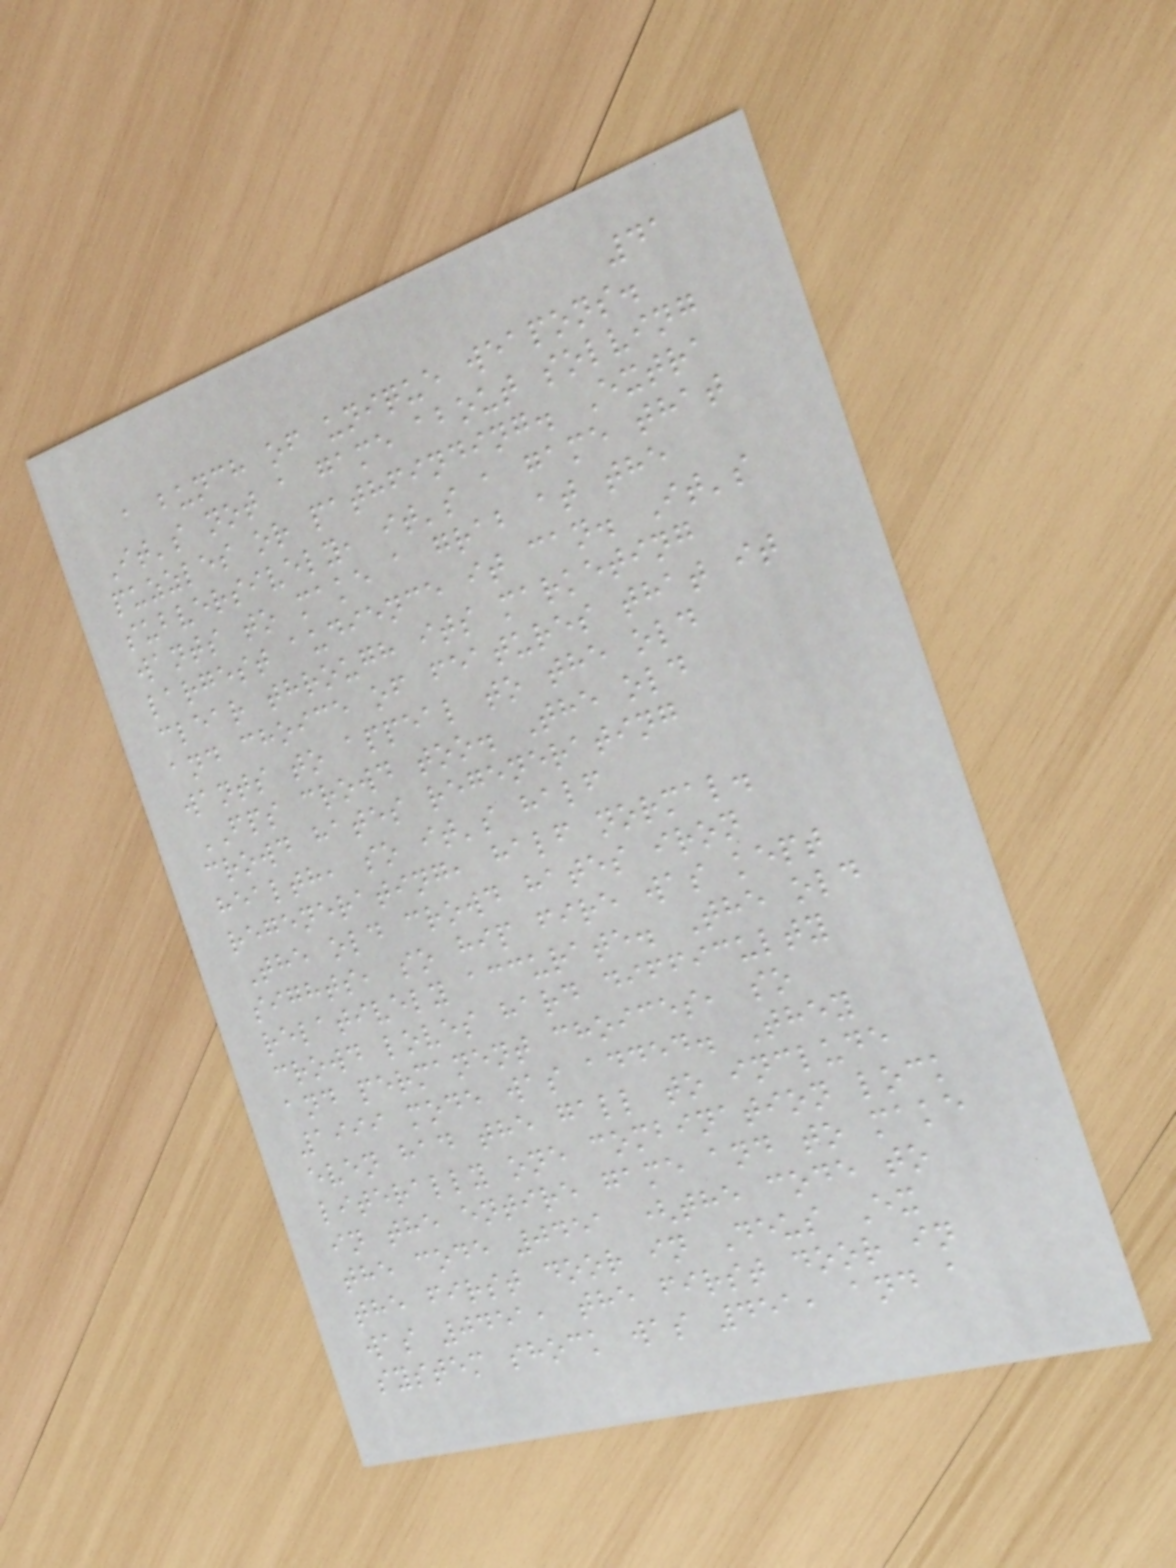41
a bunch of unique weapons.
It's not a game about solving
puzzles or pathfinding. Extra
subversively, it's a game that
wants to make a grab at the
largest audience it can. It's
clear through its marketing
and choice of features that it
wants to appeal to the old
FPS crowd too. The old
crowd hates regenerating
health, so it's half
regenerating, half normal.
The old crowd hates iron
sights, so hip fire was kept
relatively accurate. The old
crowd loves hard difficulty
and permanent choices, so
1999 mode was added. They
even had the gall to include
literally one combination lock
in the entire game and to make
the code 0451 (the code to
the first door in Deus Ex
was 0451, the first door in
system shock was 451, and a
